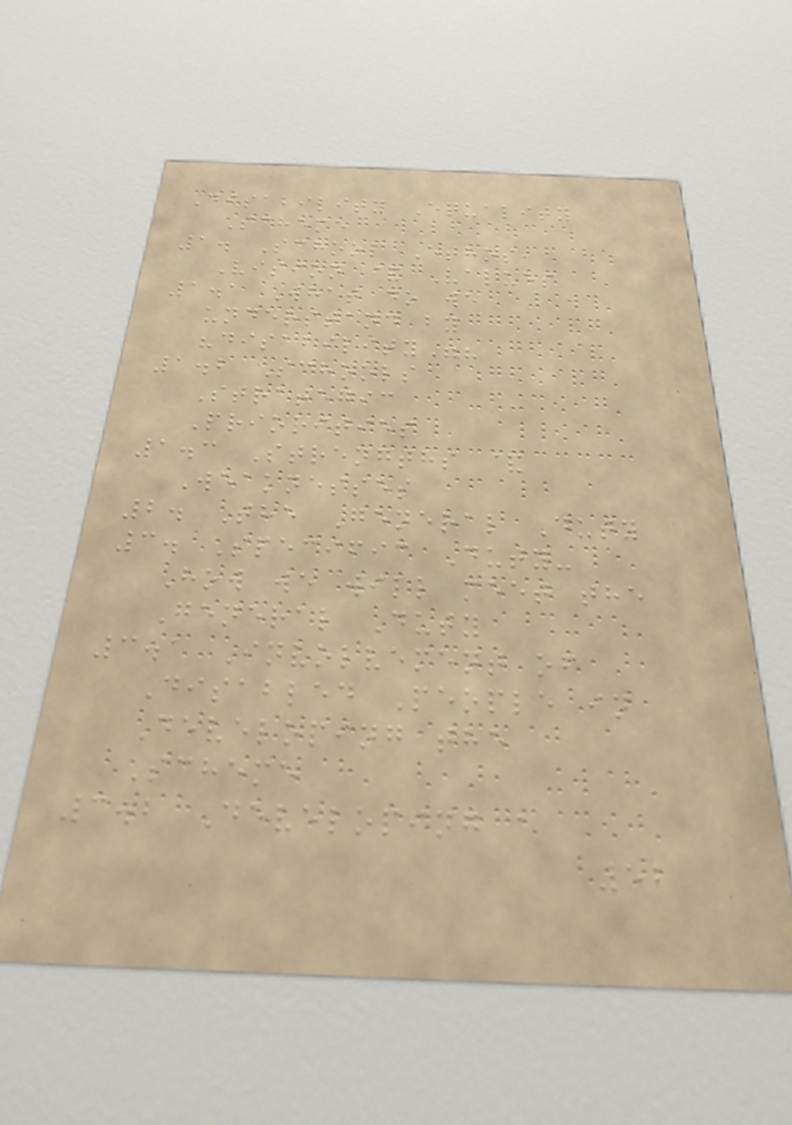Disability Equality
Scheme
1. School Ethos,
Vision & Values
1.1 What do we
understand by
"disability"?
1.2 Schools
Strategic
Priorities
1.3 Strengths &
Weaknesses
2. The General Duty
3. Specific Duty-
How we will meet the
General Duty
3.1 Involvement of
Disabled People in
Developing the
Scheme
3.2 Developing a
52
